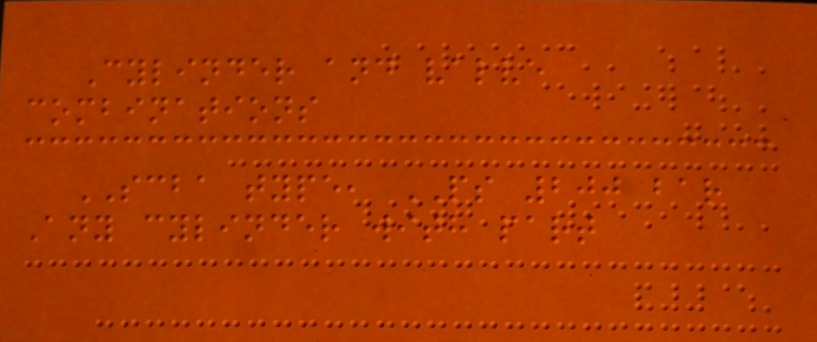Cylinder and valve
combinations
SCBA type, PS 200 bar
Any cylinder with part
